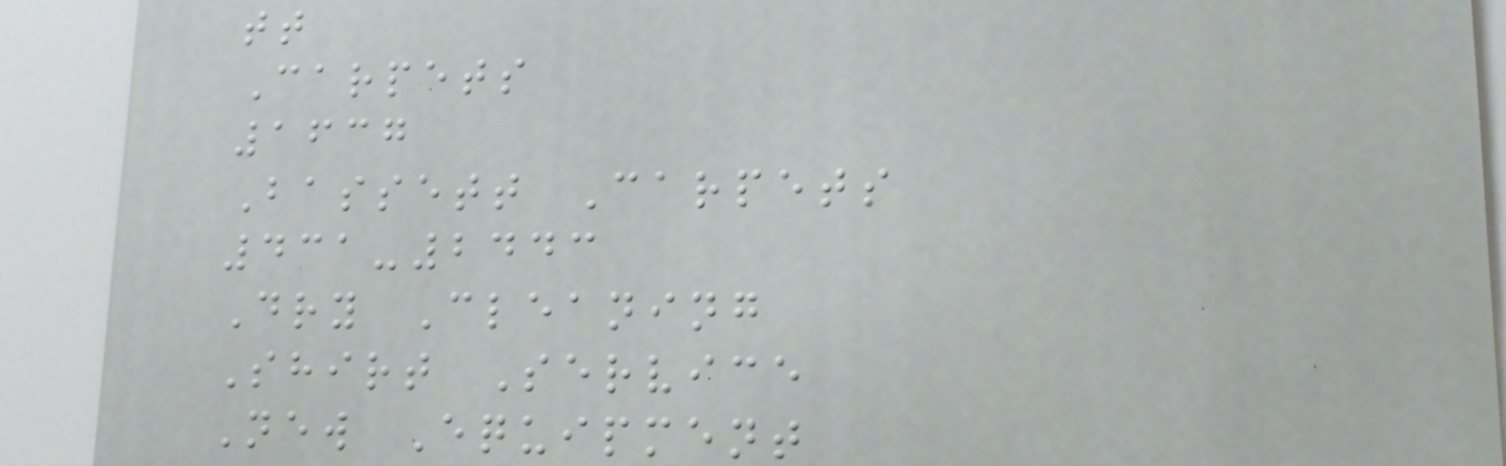tt
Carpets
1637
Bassett Carpets
431-2443
Dry Cleaning
Shirt Service
New Equipment
